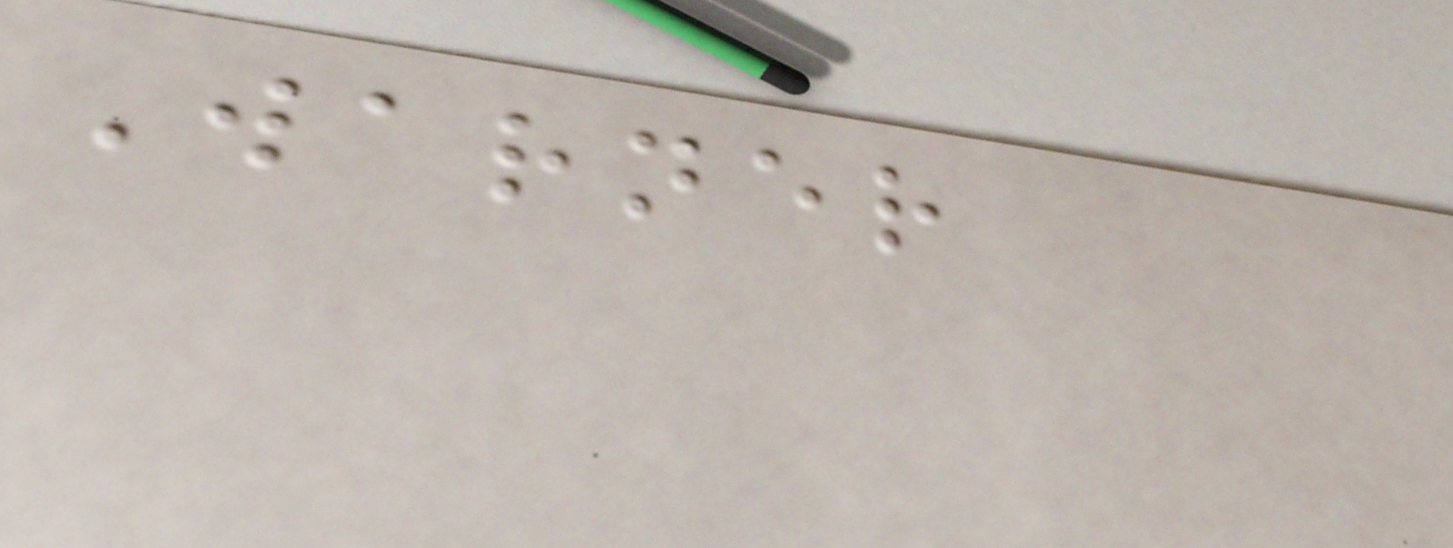Warner
